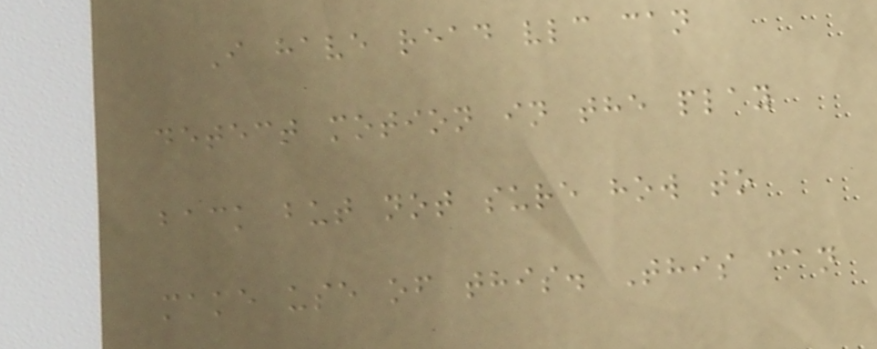I have read vlc can
detect motion in the play
back but not sure how to
make use of this. This can
